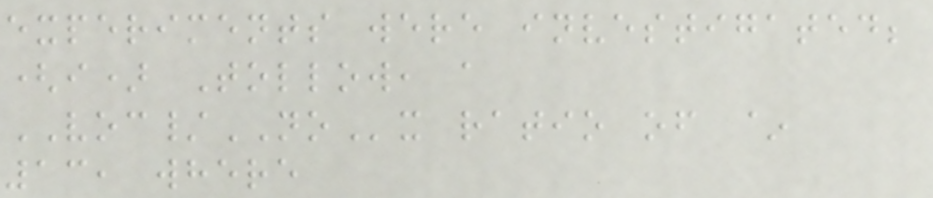experiments were investigated;
(i) Tollow, a
VOC/NOx ratio of ~
13, where
